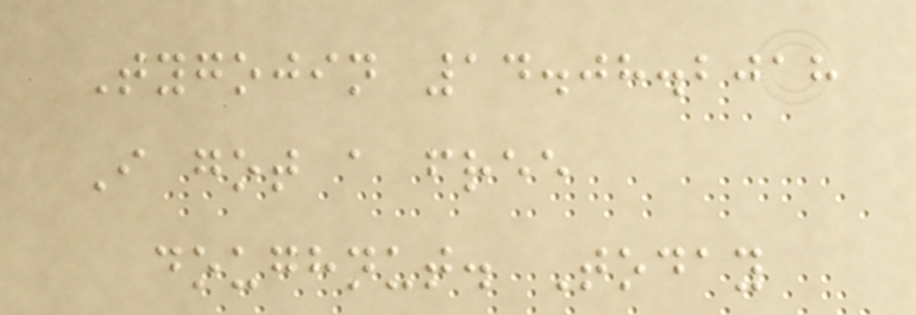Tygojin 14.08.2018
I got a free
doughnut. Today
